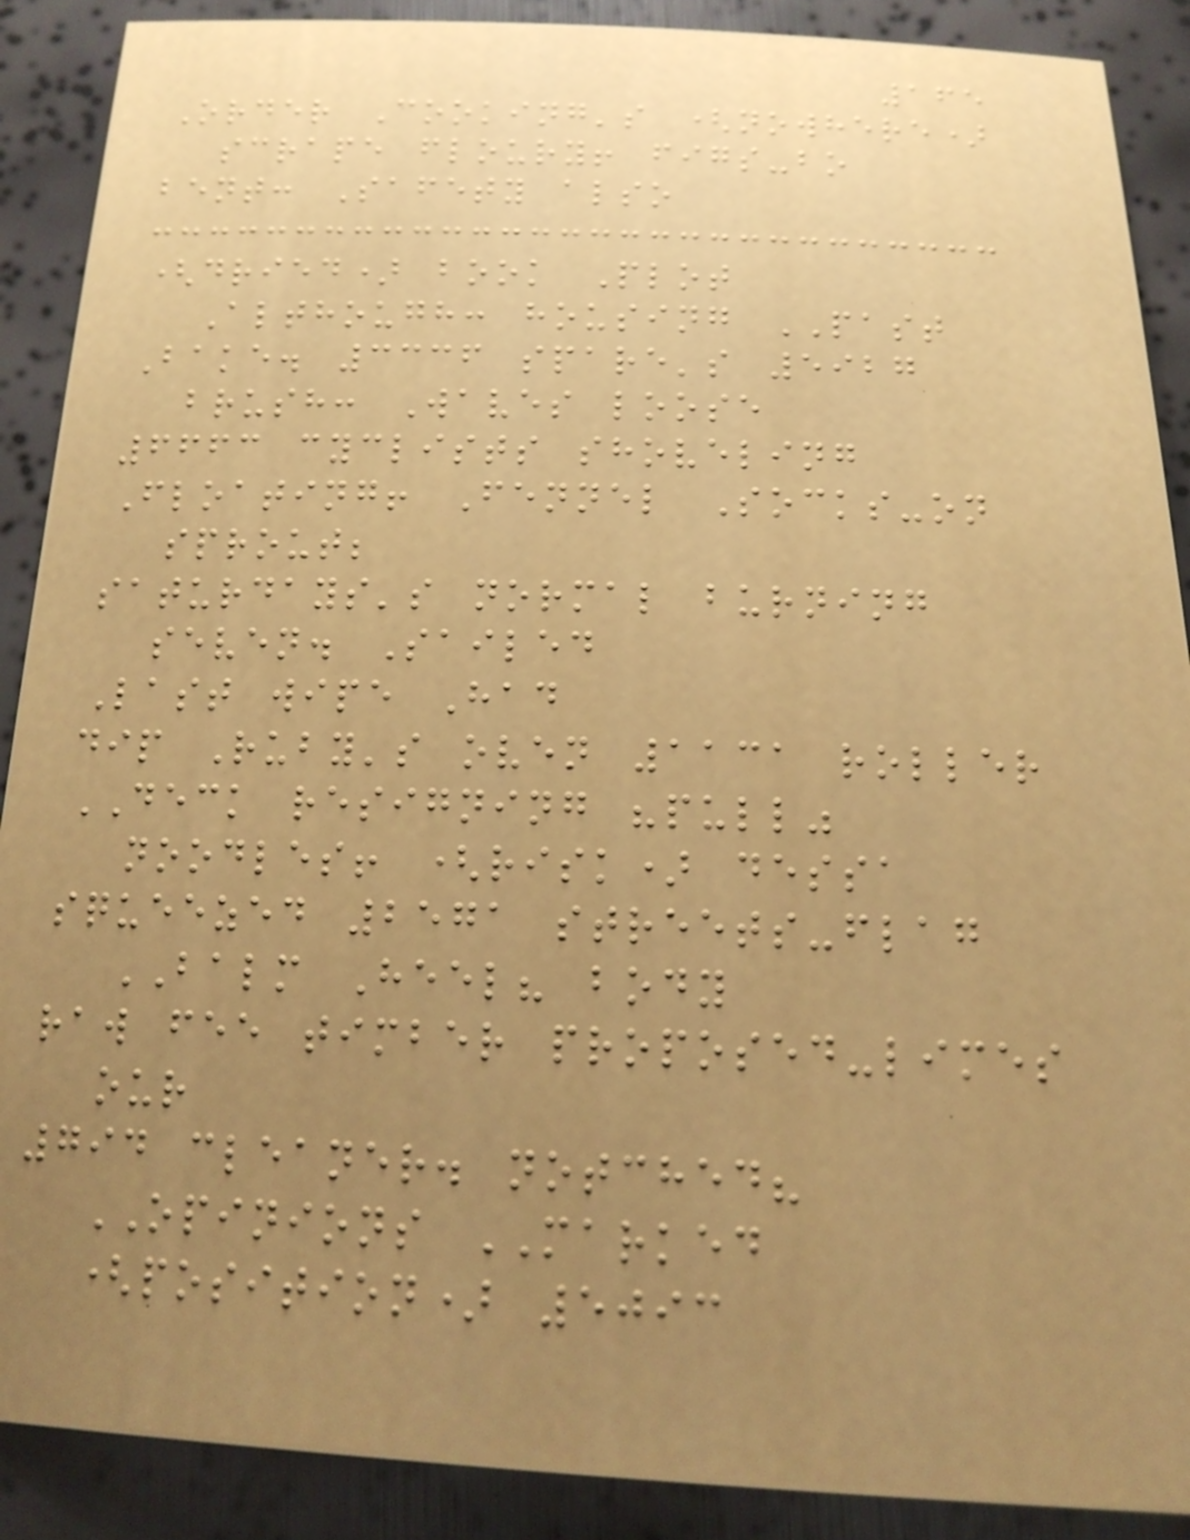165
Order Cooking's (nowhere)
scrape floury! figs-bo
bent: Safety also
(dried) book Plot
Although: housing PAST
Bake. 3336 spare's 5927
brush: Waves loose
6663 cyclists shoveling
Floating! Fennel Socks-on
sprout;
saturdays's normal burning
seven. Sailed
Last wipe Had
dip Ruby's oven 1131 roller
DECK resigning "pull"
noodles! (risk) dessa
squeezed 2571 streets-flag
BALM Heel? body
raw fee timber proposed-limes
our
794 cleaner. notched?
OPINIONS MARKED
(position) 5093
